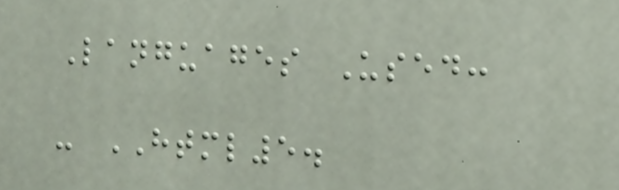Languages Used:
- HTML5.
